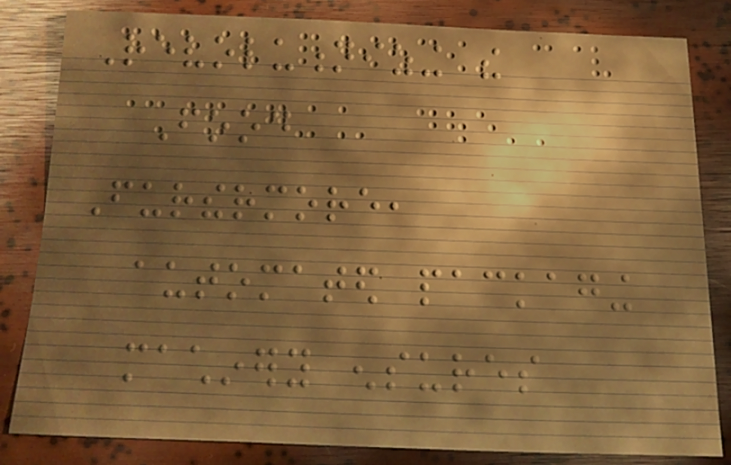Revolutionizing the
Food
Furthermore,
automated packaging
machinery ensures
